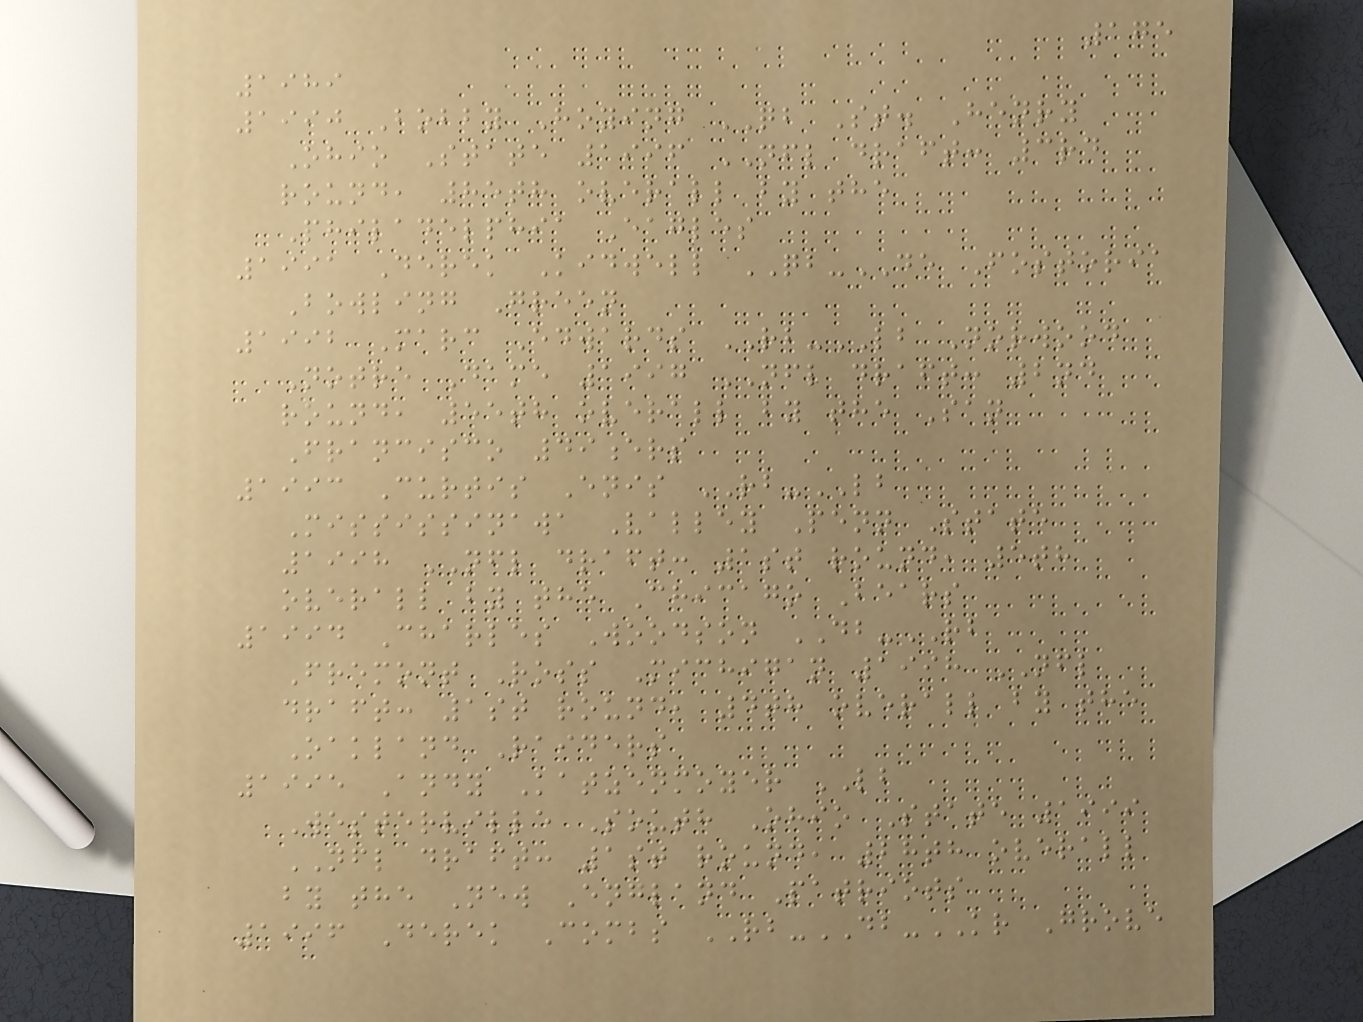175
1989
1990 Bobby Hoying QB St. Henry
Ohio State 1996 NFL draft: 3rd
round, 85th overall by the
Philadelphia Eagles
1991 Derek Kidwell QB-DE Fostoria
Bowling Green
1992 Marc Edwards RB-LB Norwood
Notre Dame 1997 NFL draft: 2nd
round, 55th overall by the San
Francisco 49ers
1993 Curtis Enis RB-LB
Mississinawa Valley Penn State
1998 NFL draft: 1st round, 5th
overall by the Chicago Bears
1994 Charles Woodson DB-RB
Fremont Ross Michigan 1998 NFL
draft: 1st round, 4th overall by the
Oakland Raiders
1995 Andy Katzenmoyer LB
Westerville South Ohio State 1999
NFL draft: 1st round, 28th overall
by the New England Patriots
1996 Derek Combs RB-DB-KR Grove
